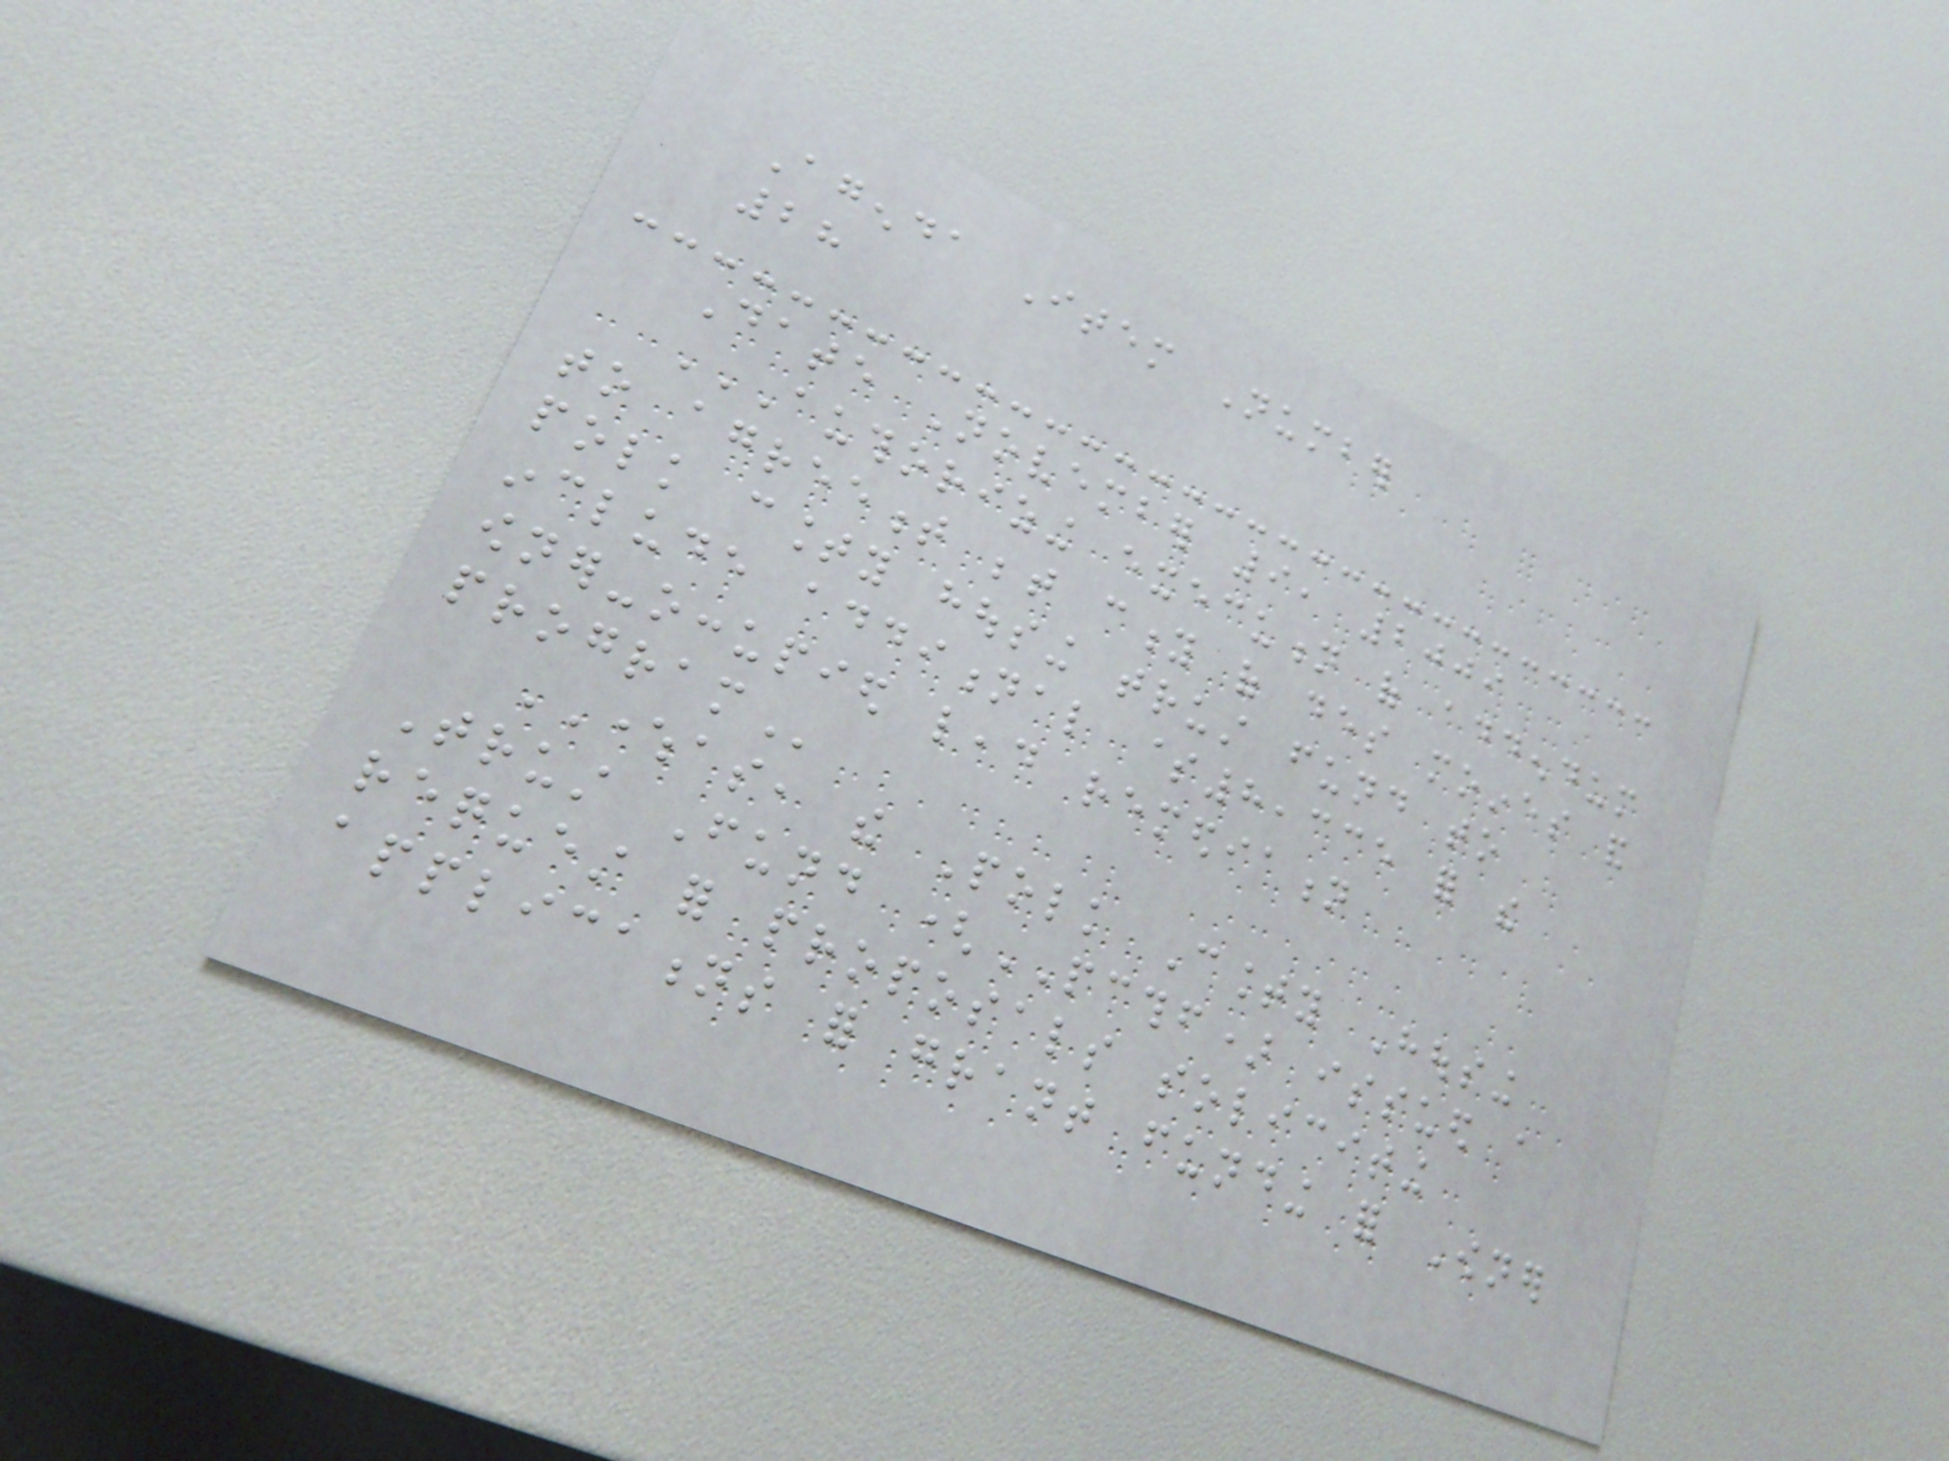Agenda Item Number
28
Date November 9, 2009
AUTHORIZING EXECUTION OF ADDENDUM
TO AGREEMENT BETWEEN CITY OF DES MOINES AND
POLK COUNTY HOUSING TRUST FUND TO
INCLUDE ADDITIONAL $8,335 FOR THE
OWNER-OCCUPIED LEAD REMEDIATION
PROGRAM
WHEREAS, the Polk County Housing
Trust Fund (PCTHF) issued a
request for proposals soliciting
applications for grant funding for Owner
